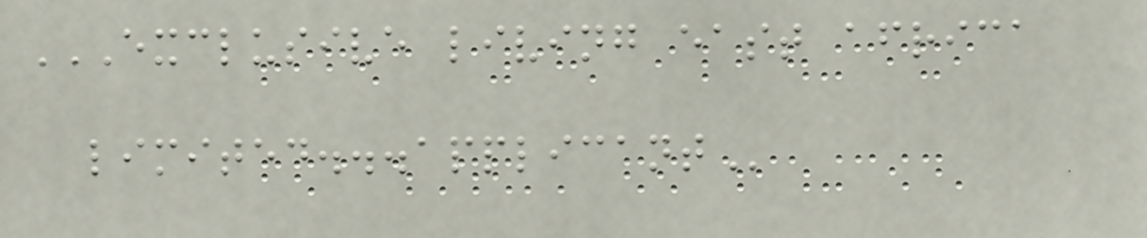EXCLUSIVE LIVING EAST AFRICA
LIMITED...APPLICANT
